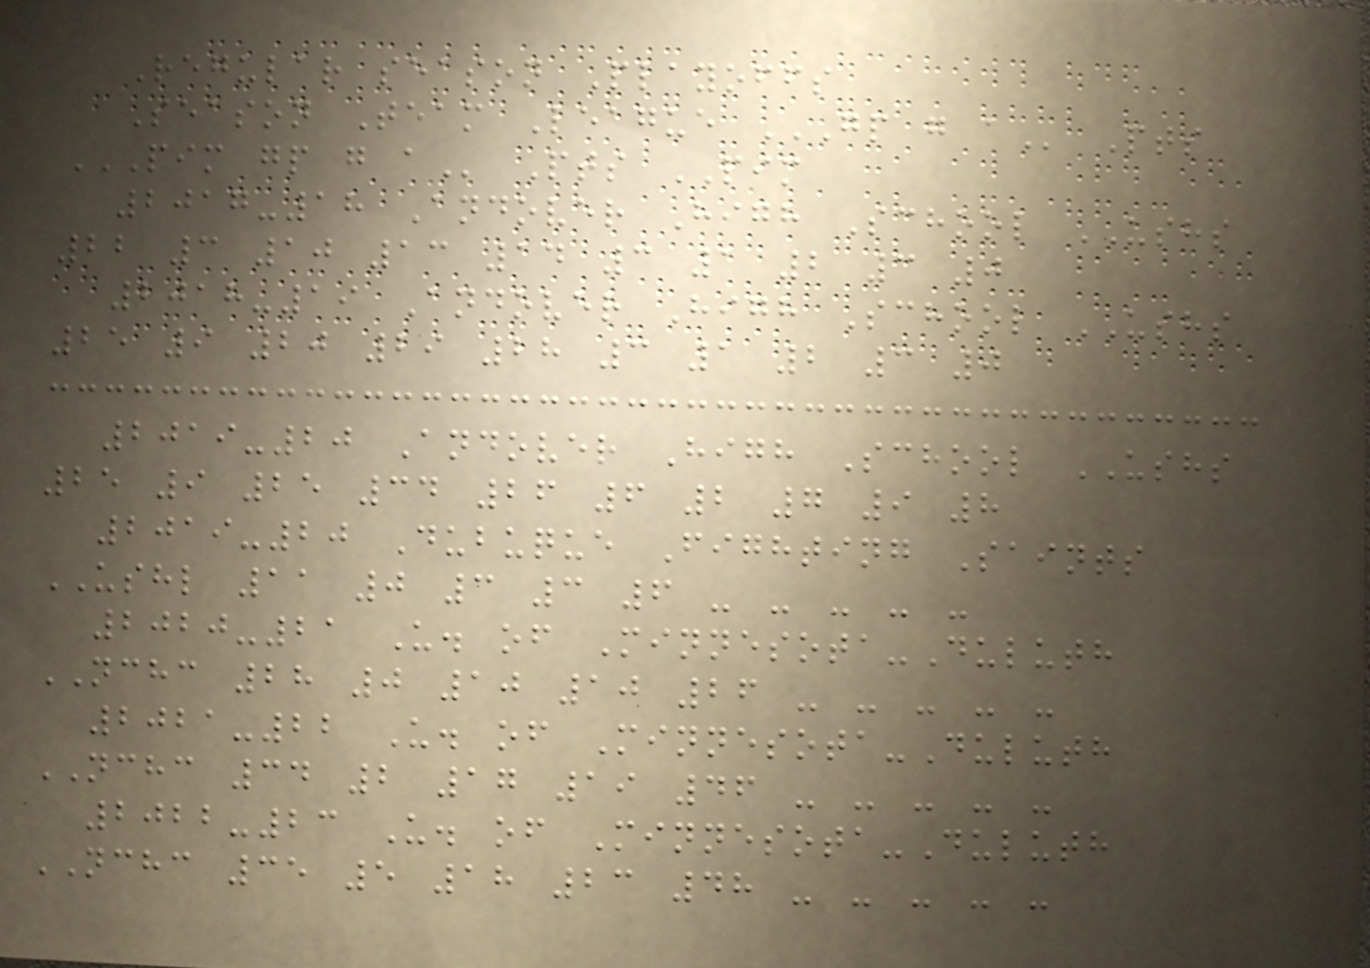Regular season Playoffs
Season Team League GP G A Pts
PIM GP G A Pts PIM
2017-18 Andover High School USHS
22 3 10 13 14 3 1 2 3 0
2018-19 Andover High School USHS
25 9 20 29 28 3 1 2 3 0
2019-20 Andover High School USHS
25 9 25 34 26 6 2 7 9 8
2019-20 Dubuque Fighting Saints
USHL 11 0 3 3 6 - - - - -
2020-21 U. of Minnesota-Duluth
NCHC 28 0 10 10 26 - - - - -
2021-22 U. of Minnesota-Duluth
NCHC 34 2 17 19 46 - - - - -
2022-23 U. of Minnesota-Duluth
NCHC 35 5 18 23 48 - - - - -
